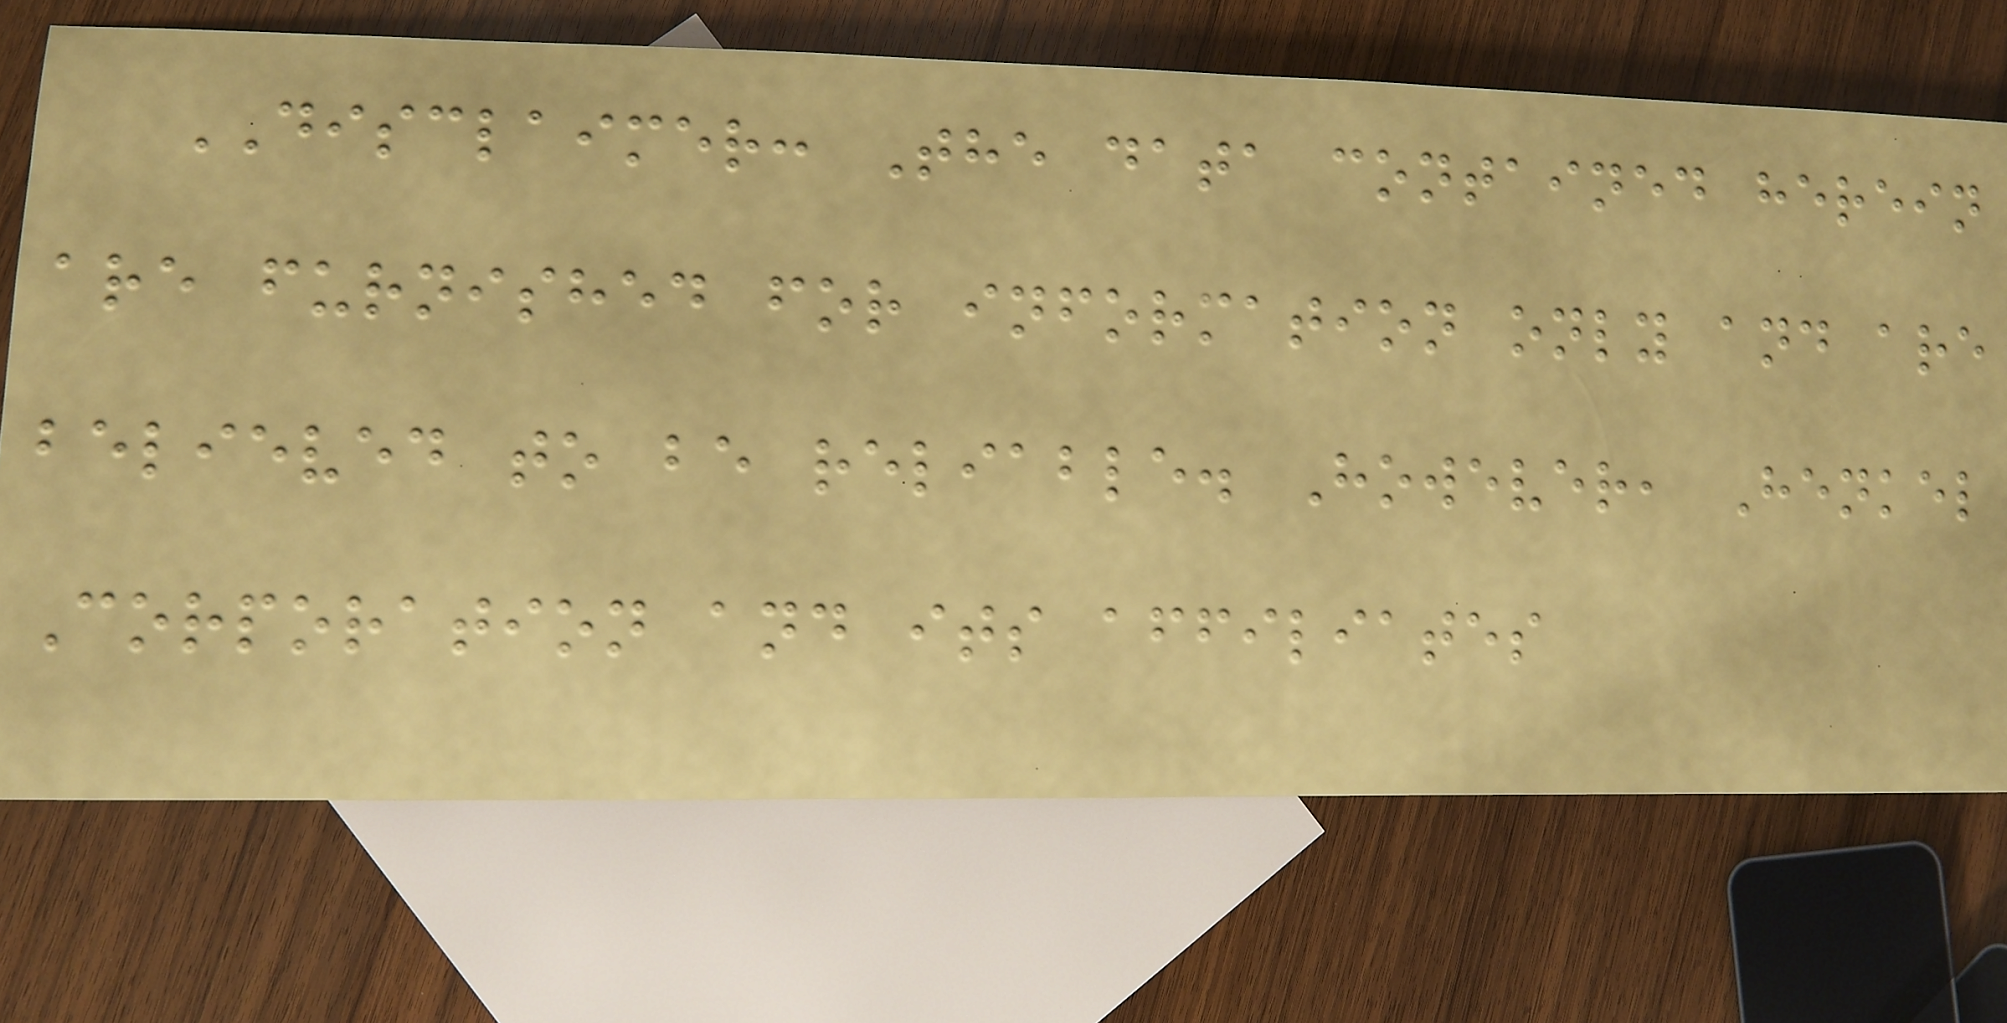DISCLAIMER: The data contained herein
are furnished for information only and are
believed to be reliable. However, Henkel
Corporation and its affiliates
